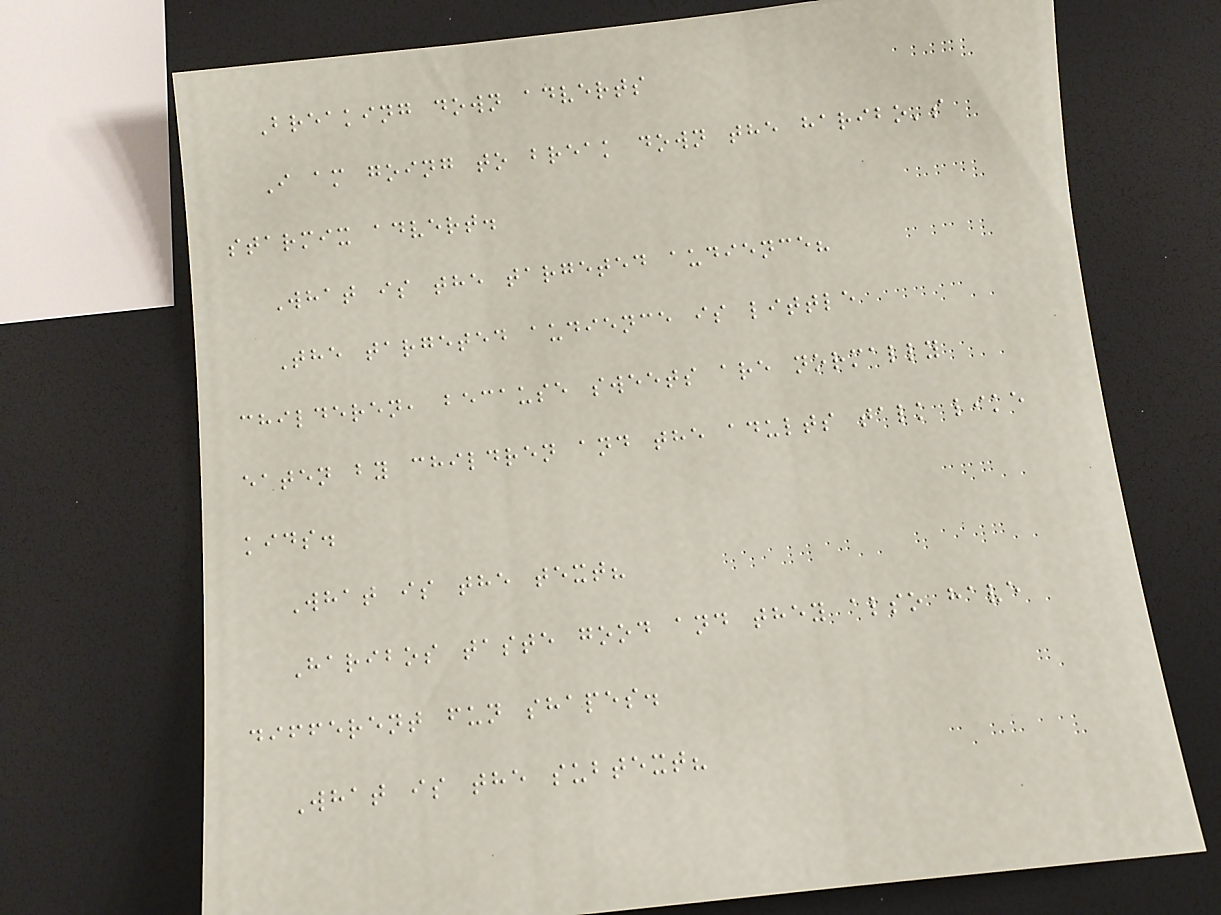Breaking down adverts
I am going to break down the haribo's
starmix advert.
What is the targeted audience?
The targeted audience is little
childeren, because sweets are normally
eaten by children and the adults talk like
kids.
What is the text?
Haribos taste good and they also have
different fun shapes.
What is the subtext?
